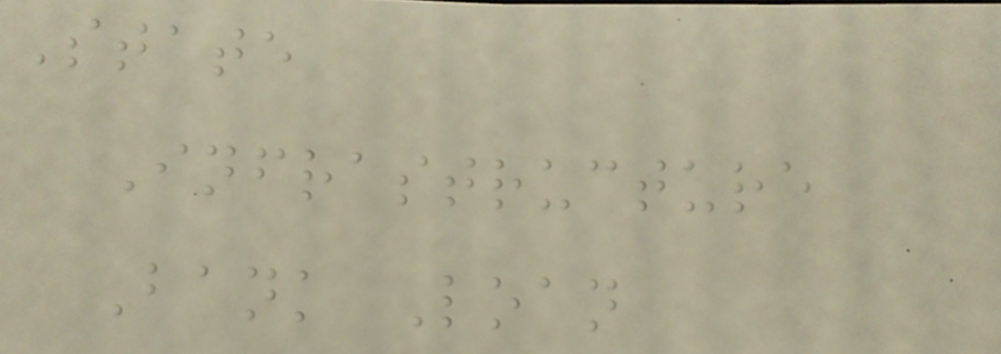State
Infrastructure
Bank Loan
